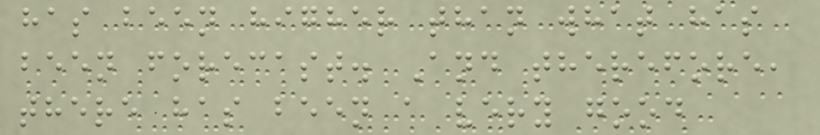has been higher than what has
been forecast. And therefore,
there has been a very good
